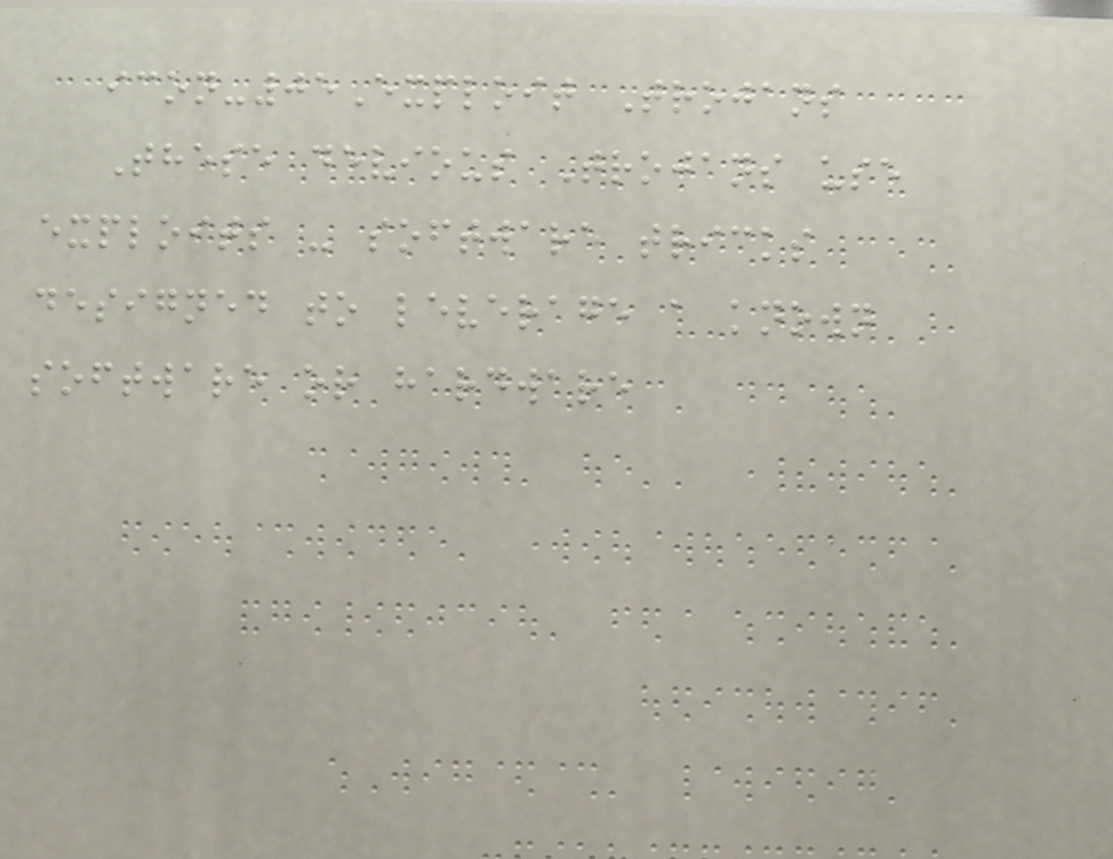icon-05Exploit Trojans
These devious Trojans use
exploits - software tricks
designed to leverage a known
software or hardware
